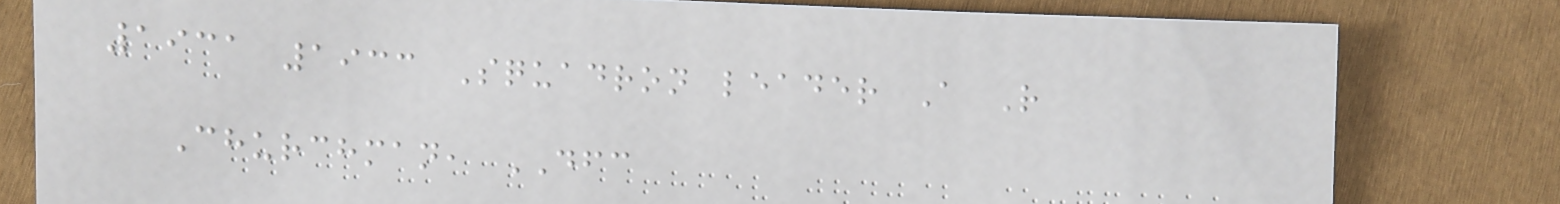1931 1933 Squadron leader A R
Churchman, DFC
